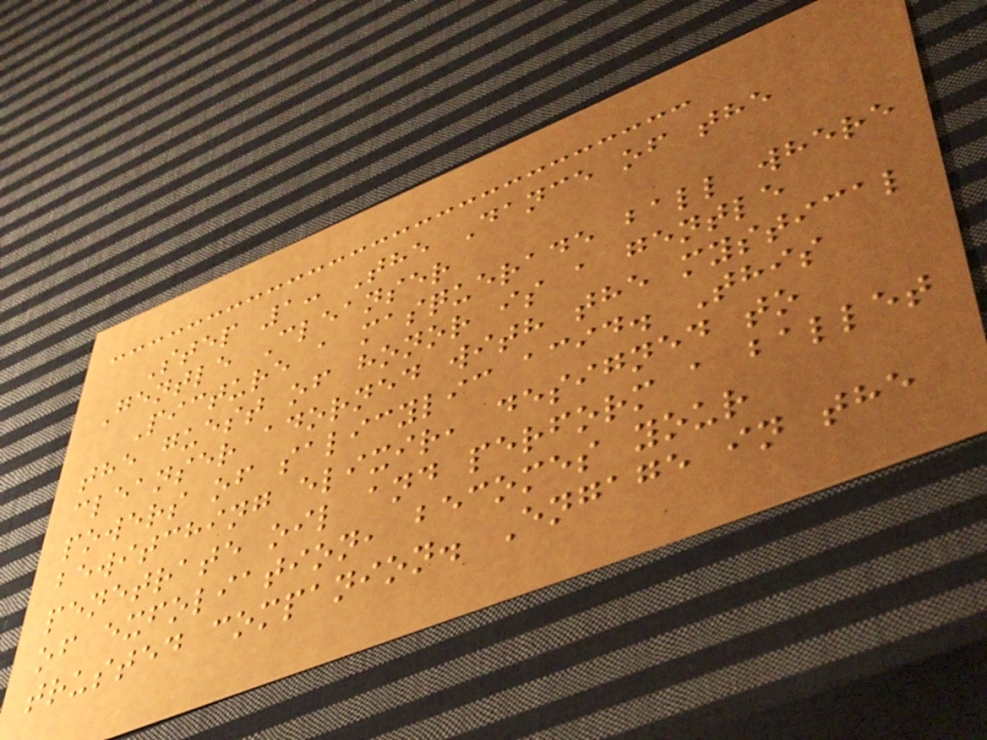Step 1: The Dance of the
Gentle Cleanser
Picture a masquerade ball where
the guest of honor is a gentle
cleanser adorned with the mystical
powers of salicylic acid. This
bewitching elixir, designed to
penetrate oil and perform a ballet
of exfoliation, becomes your
trusted companion. Engage in the
